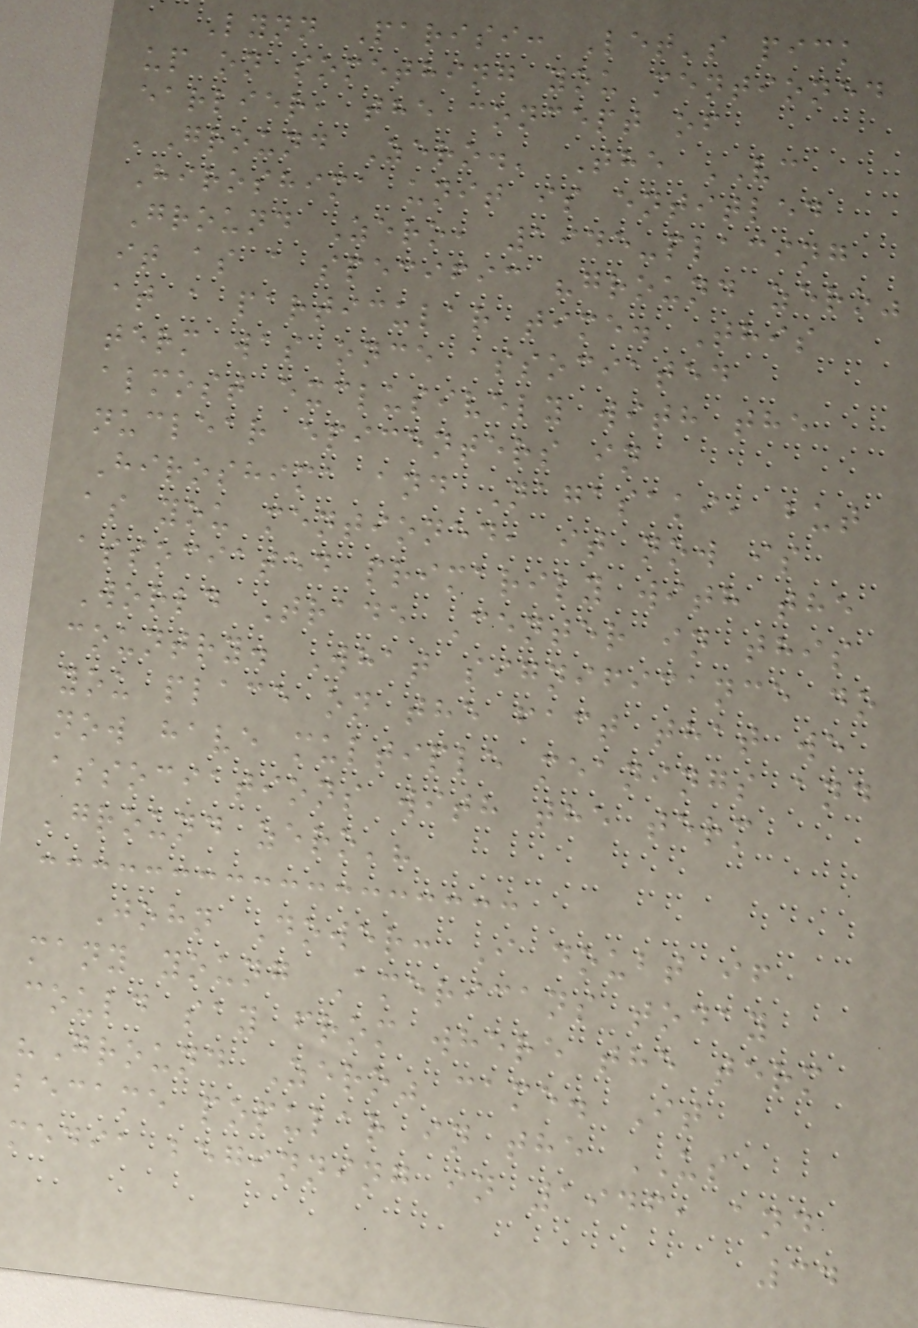Lynn Parisi: Let's pick
up on something you mentioned
earlier, the concept of
'Ground Zero.' The VC
Hiroshima unit is entitled
Ground Zero, 1945-placing
it as a specific "ground zero"
at a particular time. This
term was once associated
almost exclusively with the
nuclear epicenters in
Hiroshima and Nagasaki, but
as you mentioned, it now is
associated primarily with the
World Trade Center in this
country. What significance do
you place on the fact that we
now have multiple meanings and
associations with the term
'ground zero'?
John Dower: I doubt if
many young Americans today
could say from where the term
"Ground Zero" came. It
became popular in the US
media beginning in 1946, and
34
